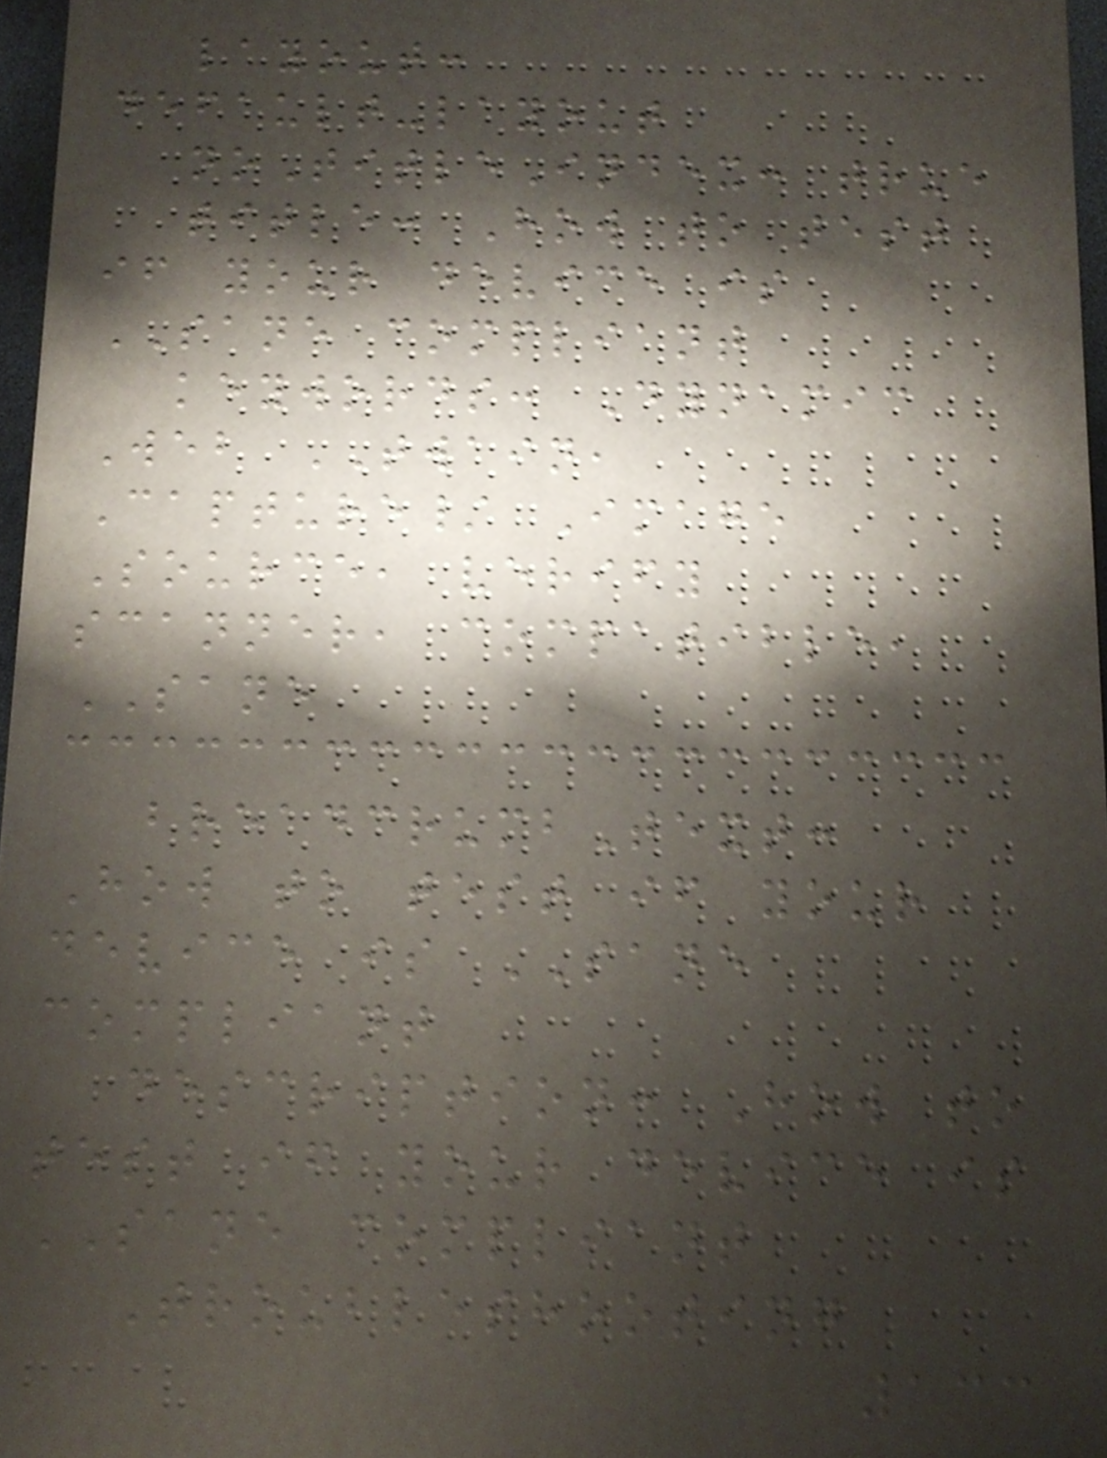layout:
default-layout
noTitleIndex: true
title: How to test
if your device is
SANE compliant
keywords: Dynamic
Web TWAIN,
Capture/ Image
Source, verify
scanner, compatible,
SANE
breadcrumbText:
How to test if your
device is SANE
compliant
description: How to
test if your device is
SANE compliant
Troubleshooting
133
